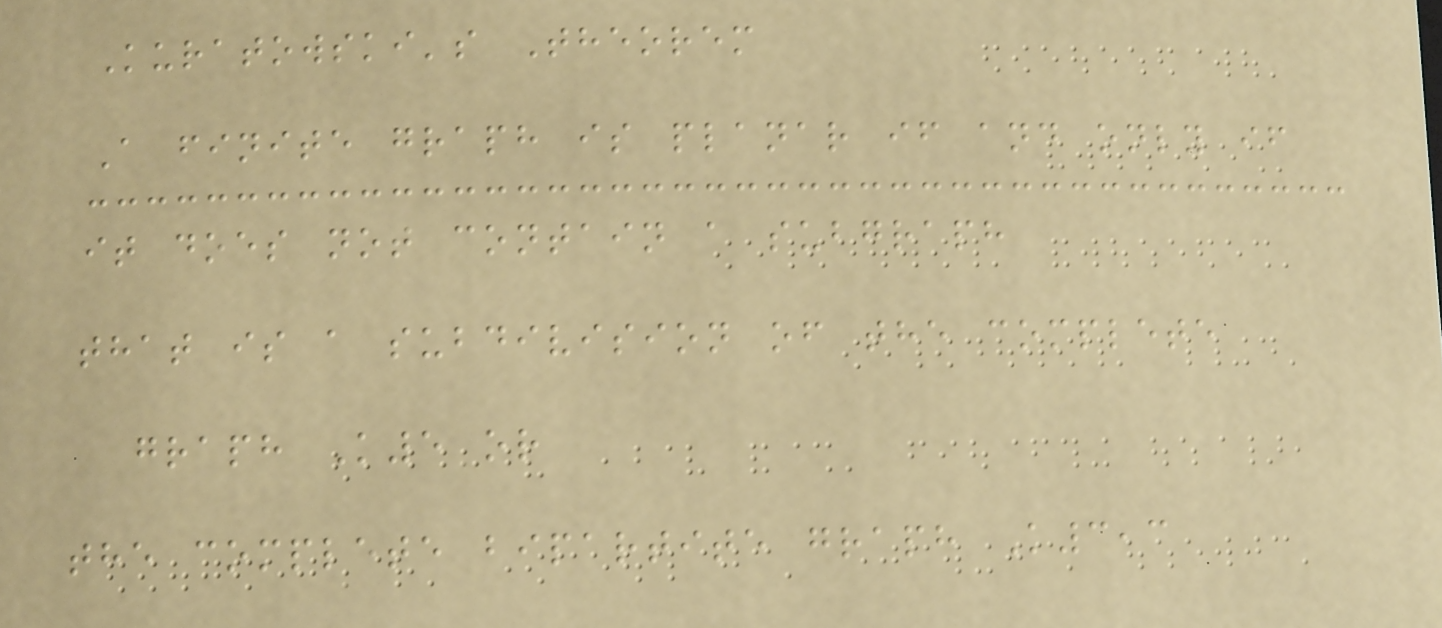Kuratowski's Theorem
A finite graph is planar if and only if
it does not contain a subgraph
that is a subdivision of the complete
graph K5 or
the complete bipartite graph K3,3
